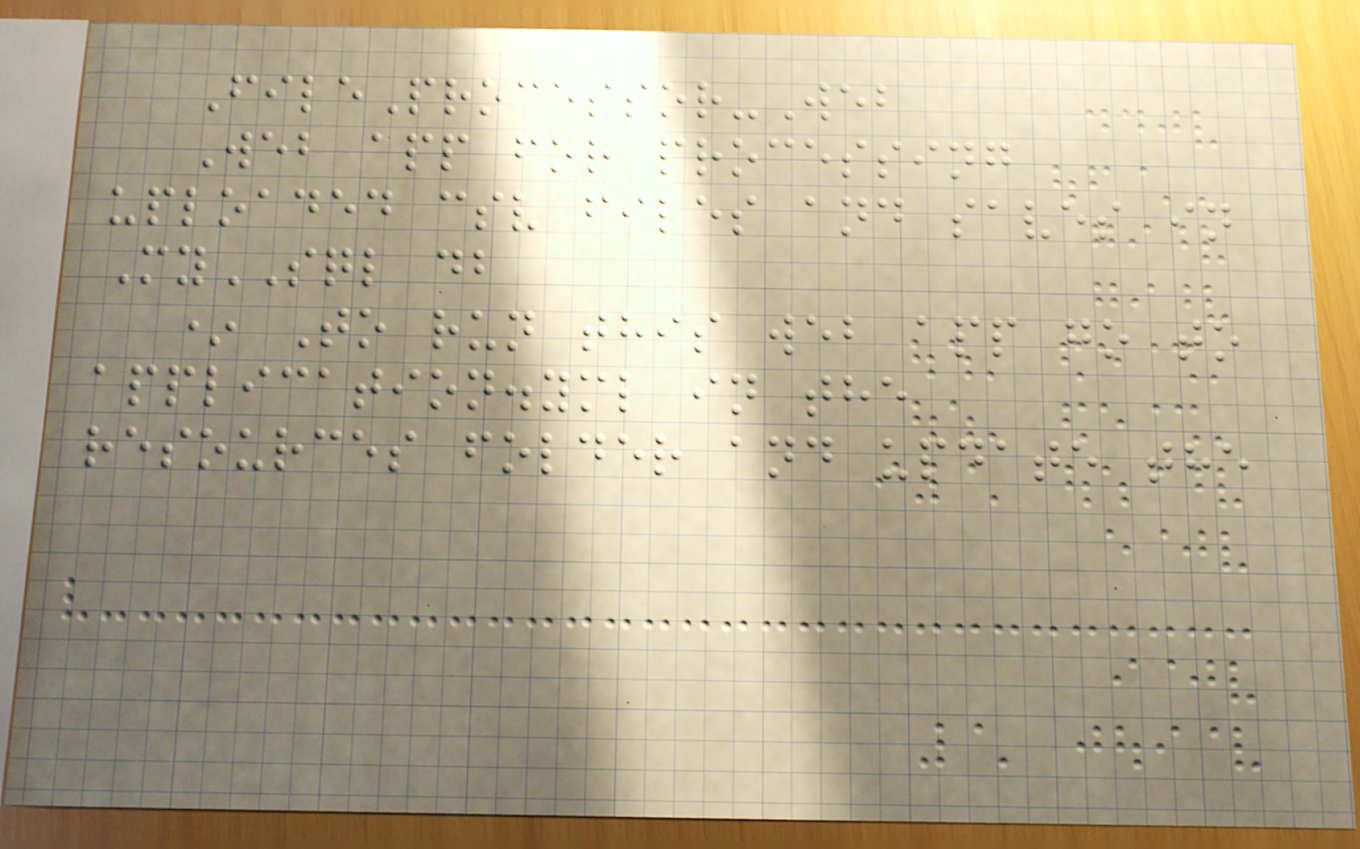FileProcessor-Web
Web app for processing
uploaded csv files and saves in
MySQL db
* To run this web app go to
application.yml in the
resources folder and update the
